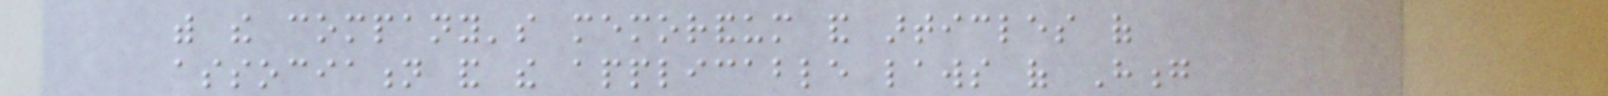with the company's memorandum and articles of
association and the applicable laws of Hong
